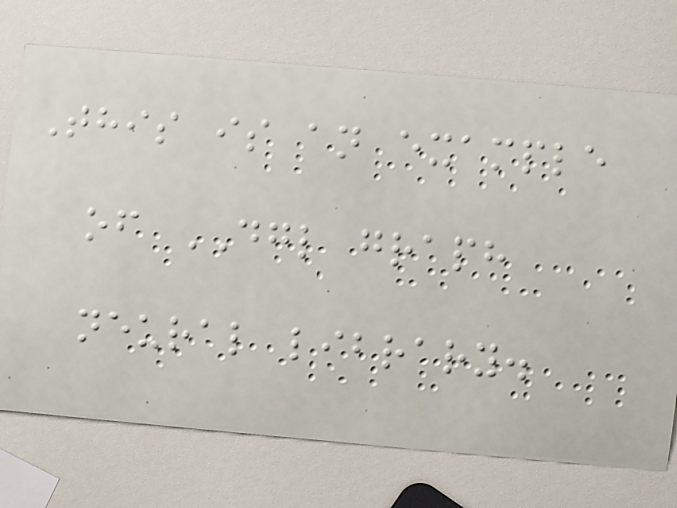This is an example
of DGL graph
neural library.
